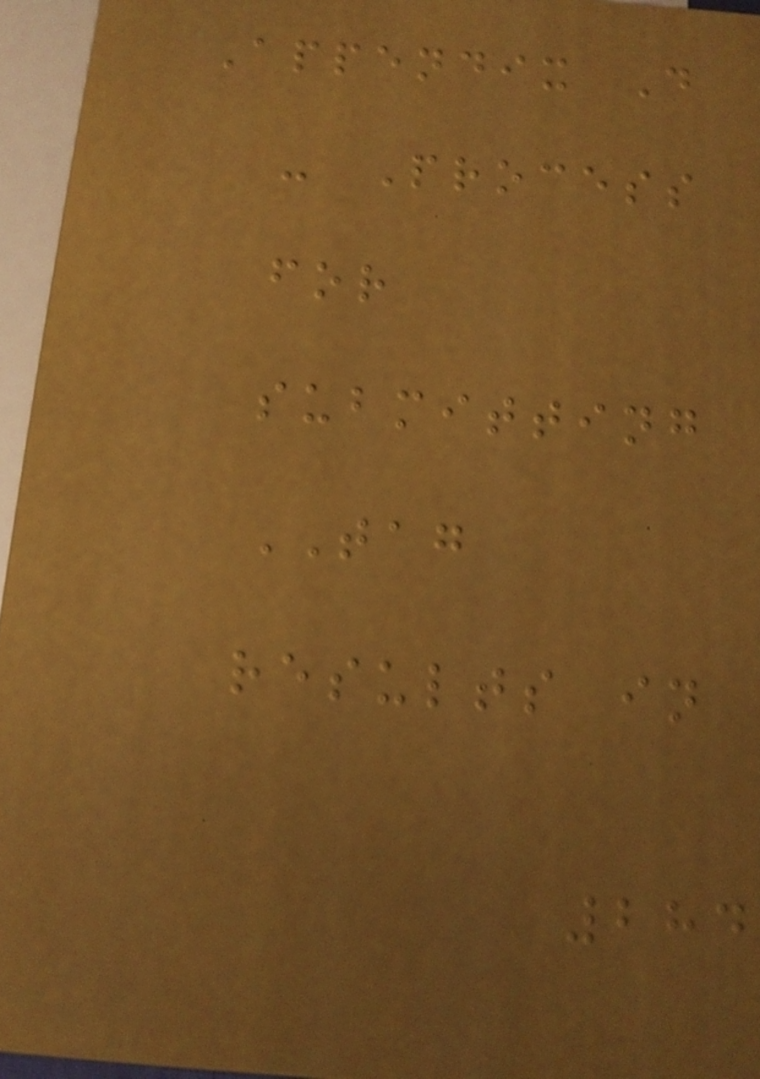Appendix D
- Process
for
submitting
TAG
results in
284
